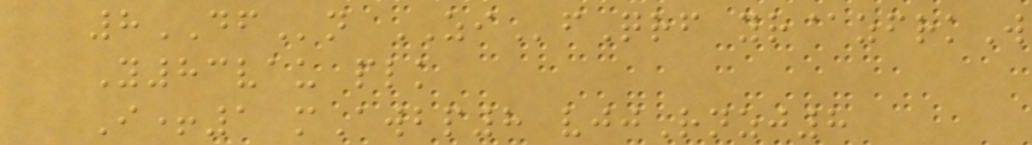8DFn ZIfQrf yr@zfrkW
Y83vau plk
I+1 mAwbp8 vjjRnzj8
